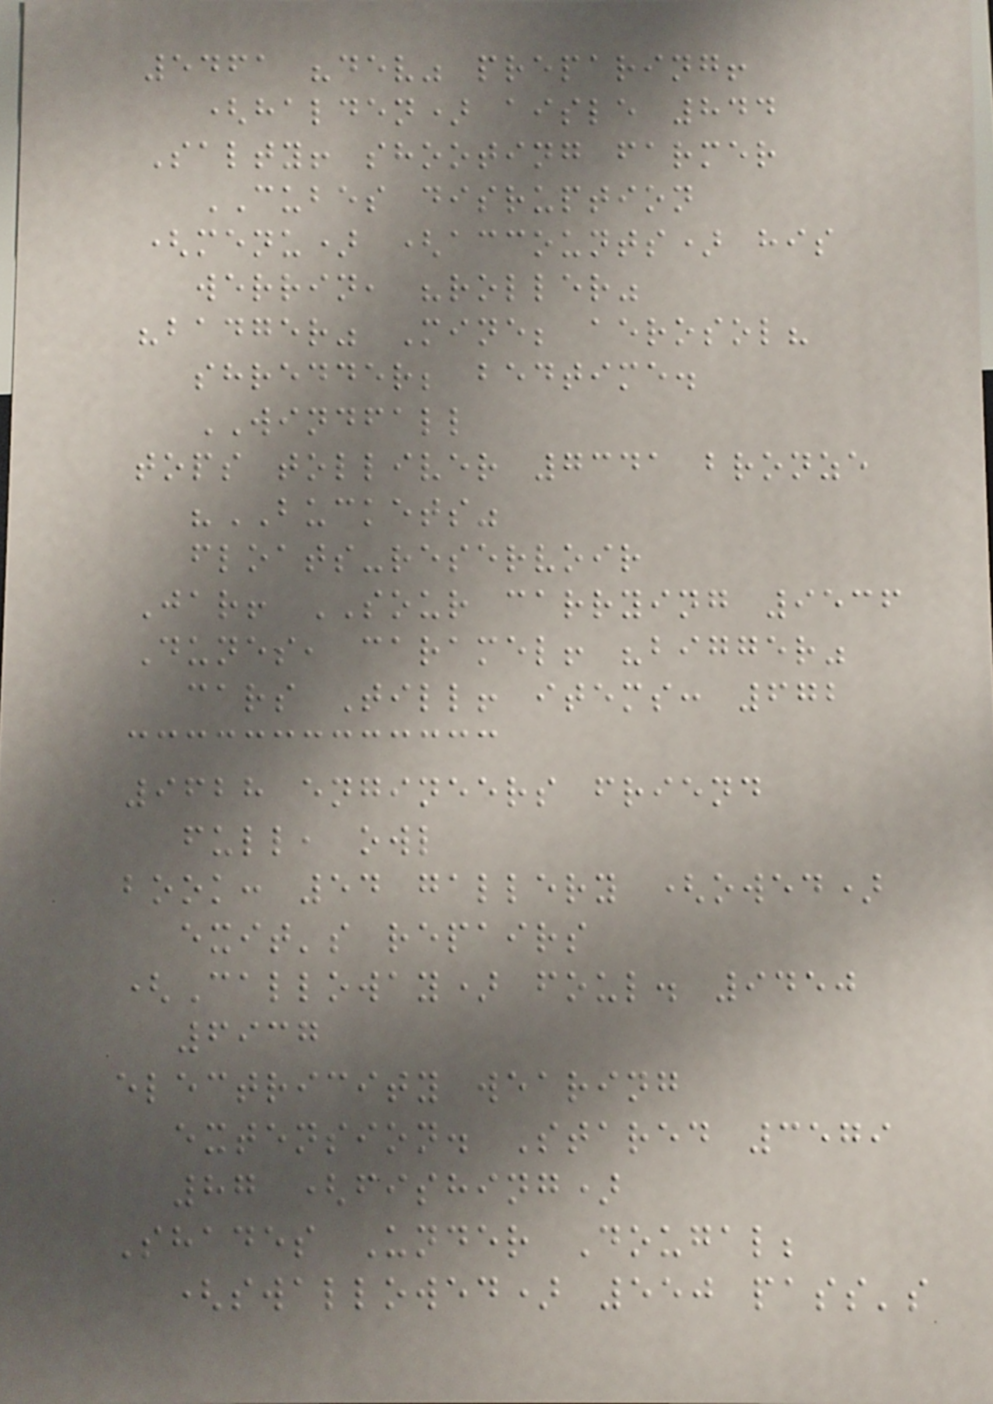5461 "dev" preparing!
(halden) aisle 844
Salty! shooting farmer
CUBES disruption
(menu) (accounts) his
werrin, "roller"
"badger" Mine; aerosol?
shredder; bedtime.
WINDFALL
tops tolliver 7341 bronze
"BUCKETS"
floats-reservoir
Jar! SOUR carrying 9536
Dunes, caramel! "bigger"
cars Till! items: 672
9628 engineers friend
full, owl
book: 54 gallery (owed)
exit's repairs
(Calloway) foul. 9450
6937
electricity wearing
extension. Stared 3579
87 (fishing)
Shades Under Dougal;
(swallowed) 550 pass's
